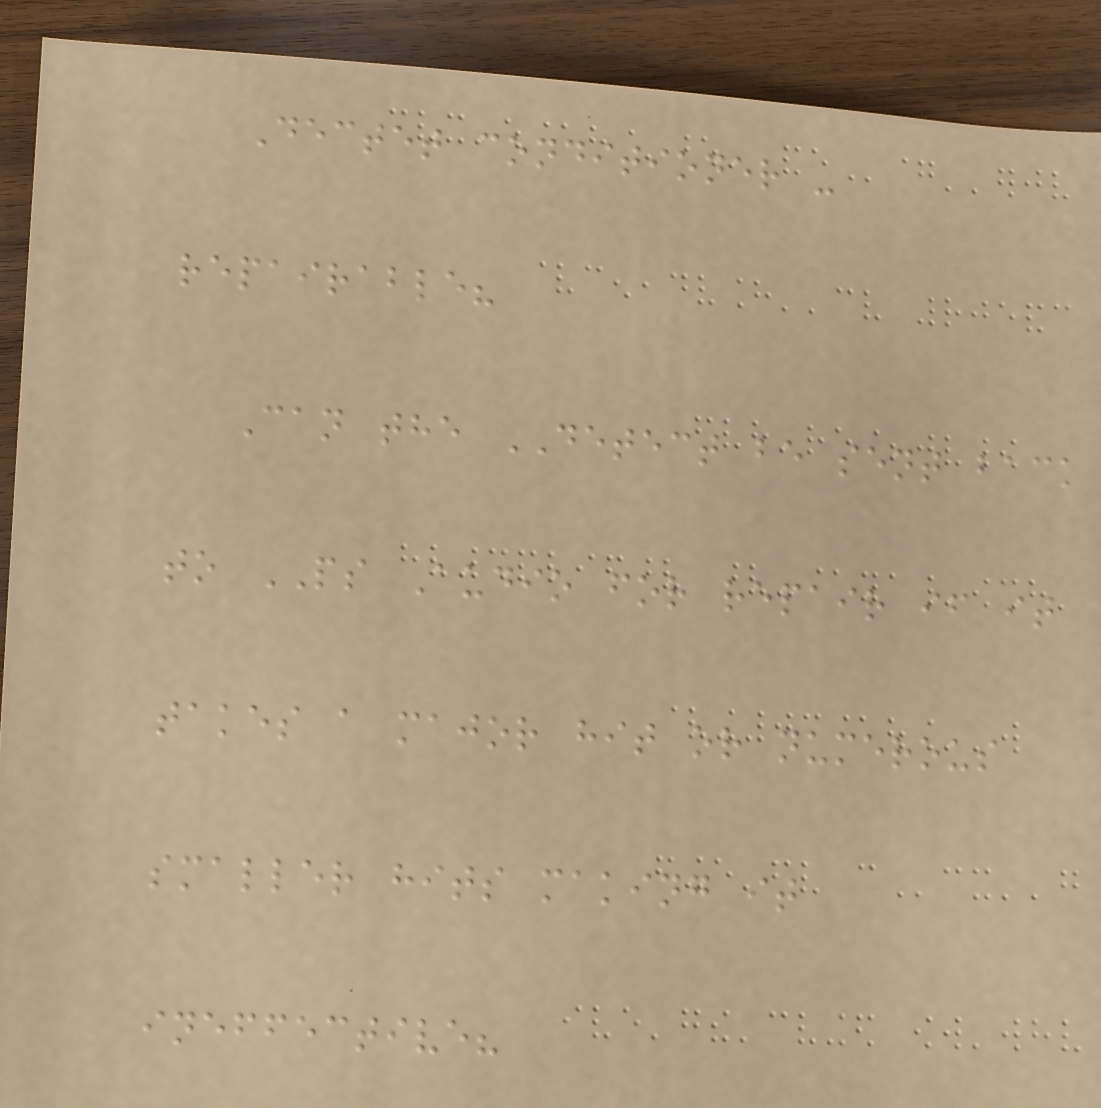Dectet conditioner -
repairable?
Can the DETECT be sent back
to PS Audio for repair if it
takes a major hit or numerous
smaller hits making it
ineffective?
